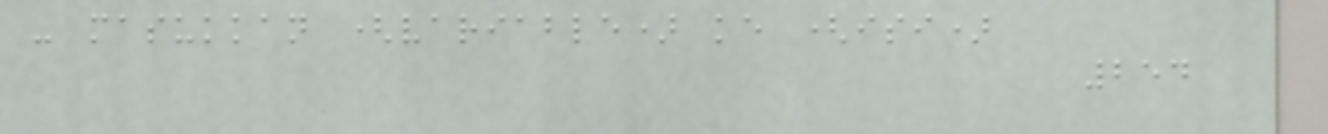- masukkan (variable) ke (isi)
254
